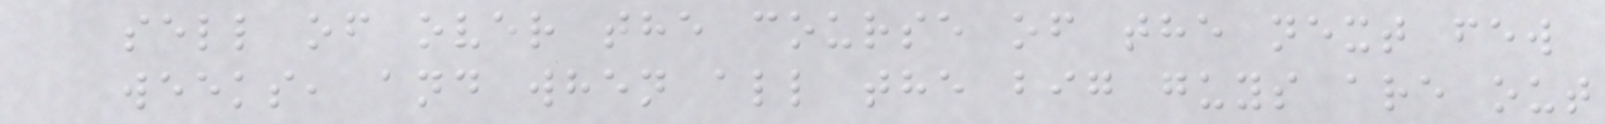sell of over the course of the next few
weeks, and when all the big guys are out
